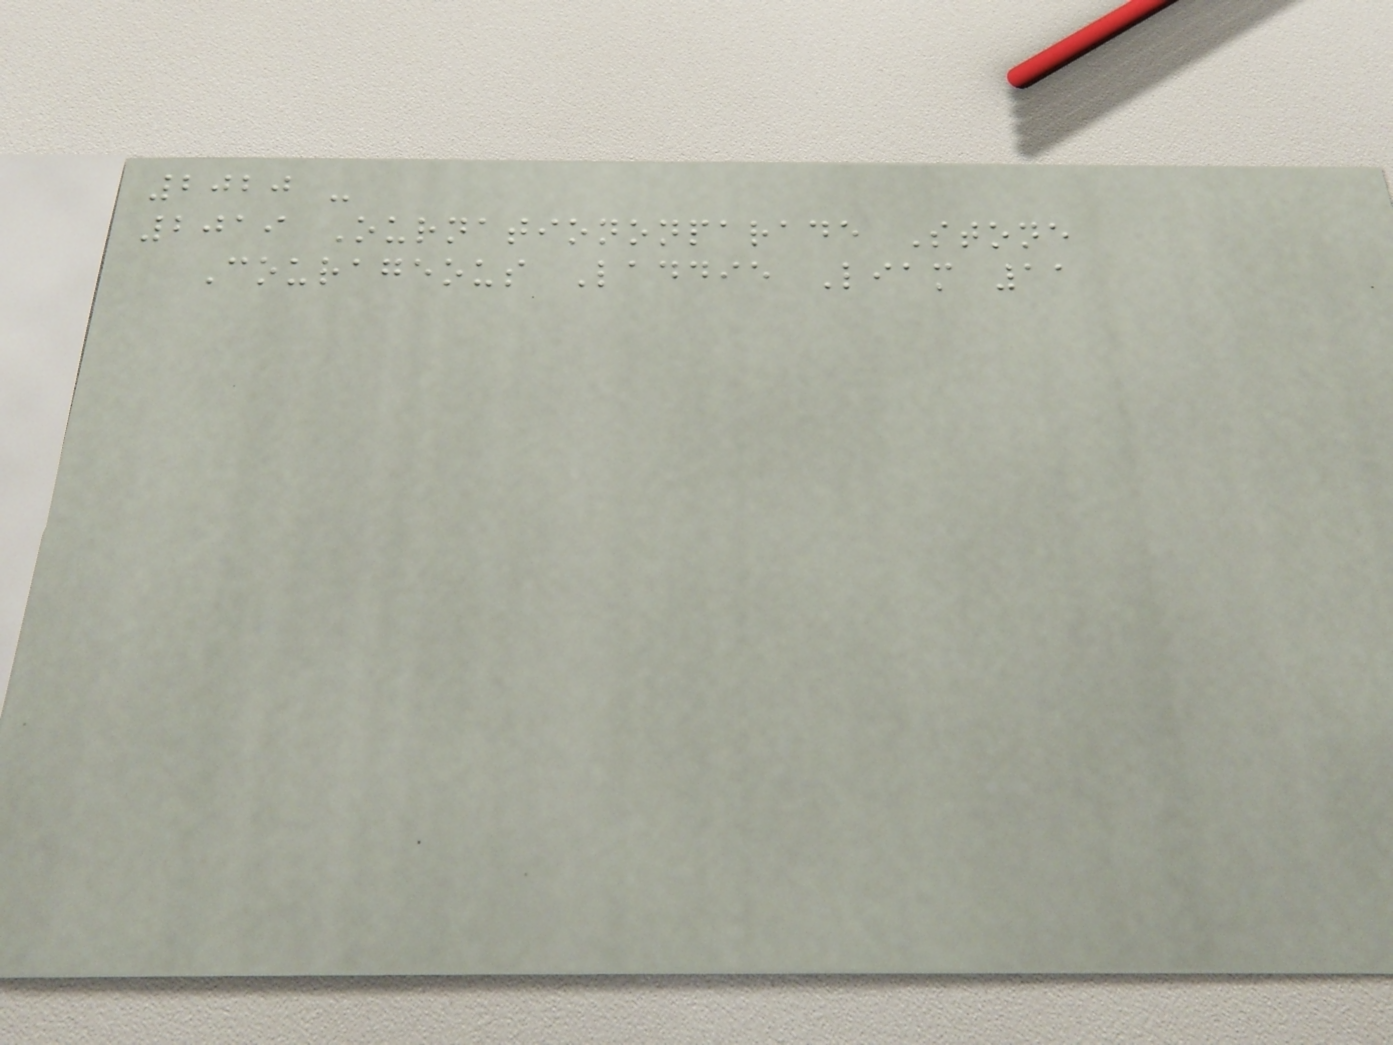2020 -
2019 Ournationonparade Stone
Courageous Laddie Liam 11
